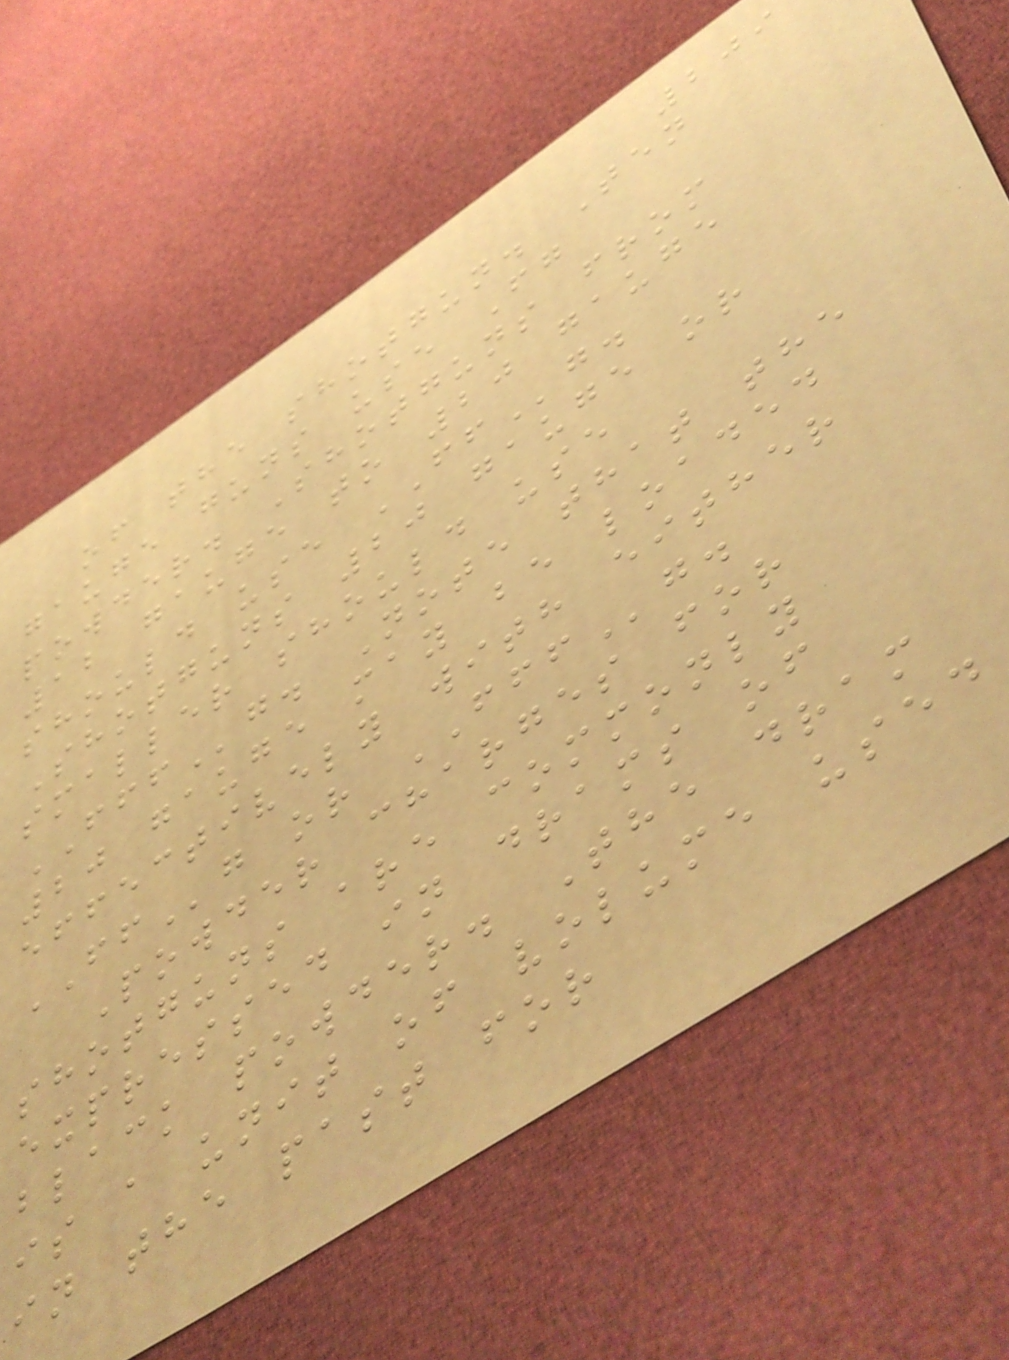209
of the shotgun. Ten
gauge guns use Fg
powder. Shotguns from
12 gauge to 20 gauge
should use FFg.
Shotguns 20 gauge or
smaller should use
FFFg. Note that the
20 gauge may be loaded
effectively with either
FFg or FFFg.
Powder charges for
shotguns are commonly
expressed in drams of
black powder. The dram
is a unit of volume used
in the past for
